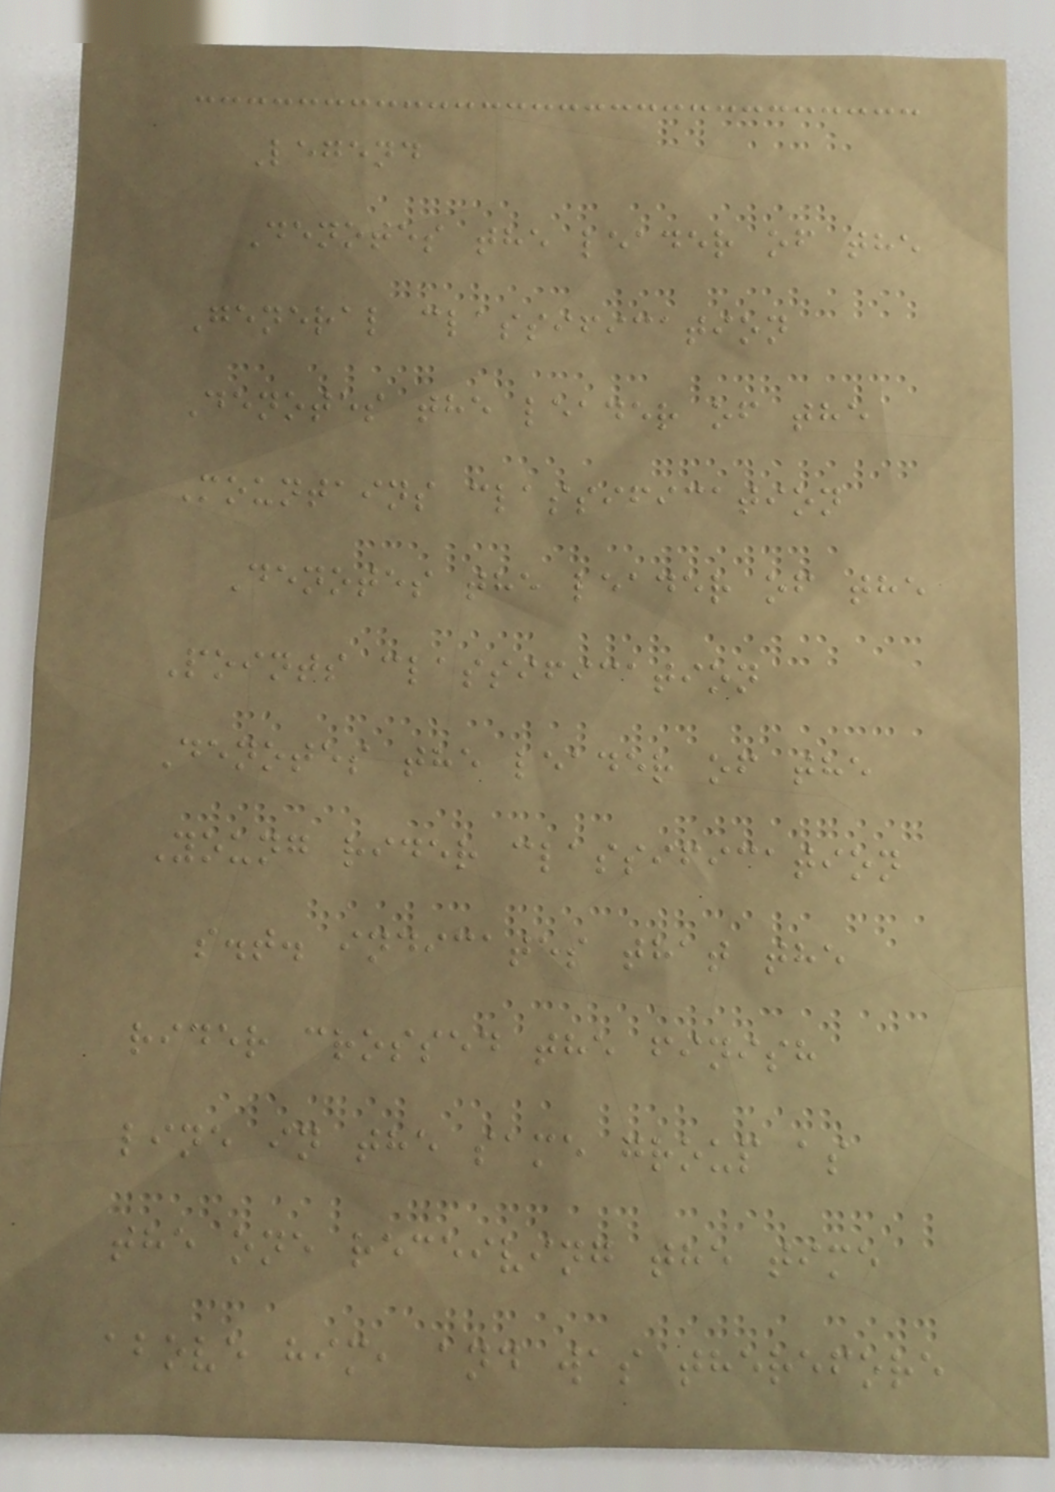Legend
Denotes the leader of the
General classification
Denotes the leader of the
Mountains classification
Denotes the leader of the
Points classification
Denotes the leader of the
Young rider classification
s.t. indicates that the
rider crossed the finish
line in the same group as
the one receiving the time
above him, and was therefore
